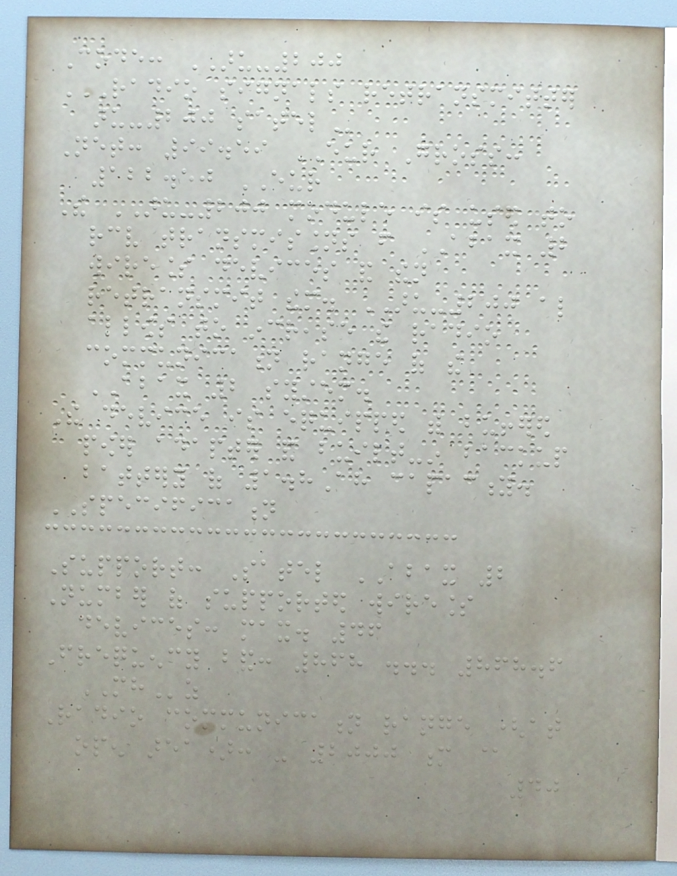Code: ARU-200
RADIO SIGNALS RETRANSMITTER
ARU-200 SATEL
Net: 99.59 EUR Gross:
122.50 EUR
The ARU-200 module is used to
receive transmissions from ABAX 2
wireless devices and then
retransmit them. ARU-200 also
allows to increase the radio
communication range of the
ABAX 2 system.
The device is equipped with buffered
power adapter and built-in backup
battery of 1.8Ah capacity.
SPECIFICATION
Support: Satel ABAX 2
Number of supported wireless
devices: max. 46
Frequency band: 868 ... 868.6
MHz
Radio communication range (at
open area): - 2000 m @
40
